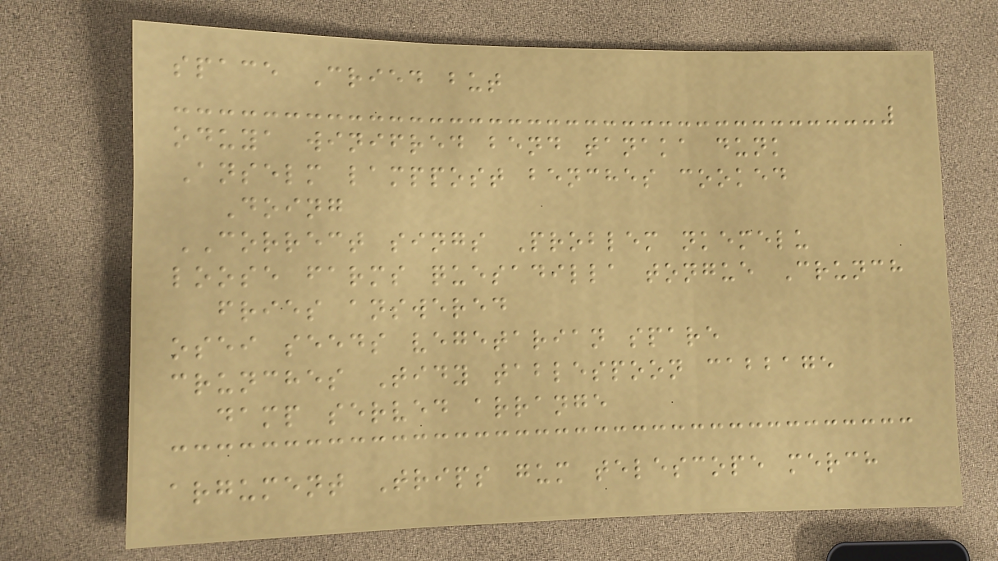space Cried but
oduya winifred bend tanaka dunk
Anselm lamppost benches cooked
Doing
CORRECT sings Problem nkemelu
loose farms quesadilla tongue Crunch
fries answered
osei seeds vegetarian spare
crunches Tidy tablespoon cabbage
damp served arrange
argument Trips gum telescope merch
